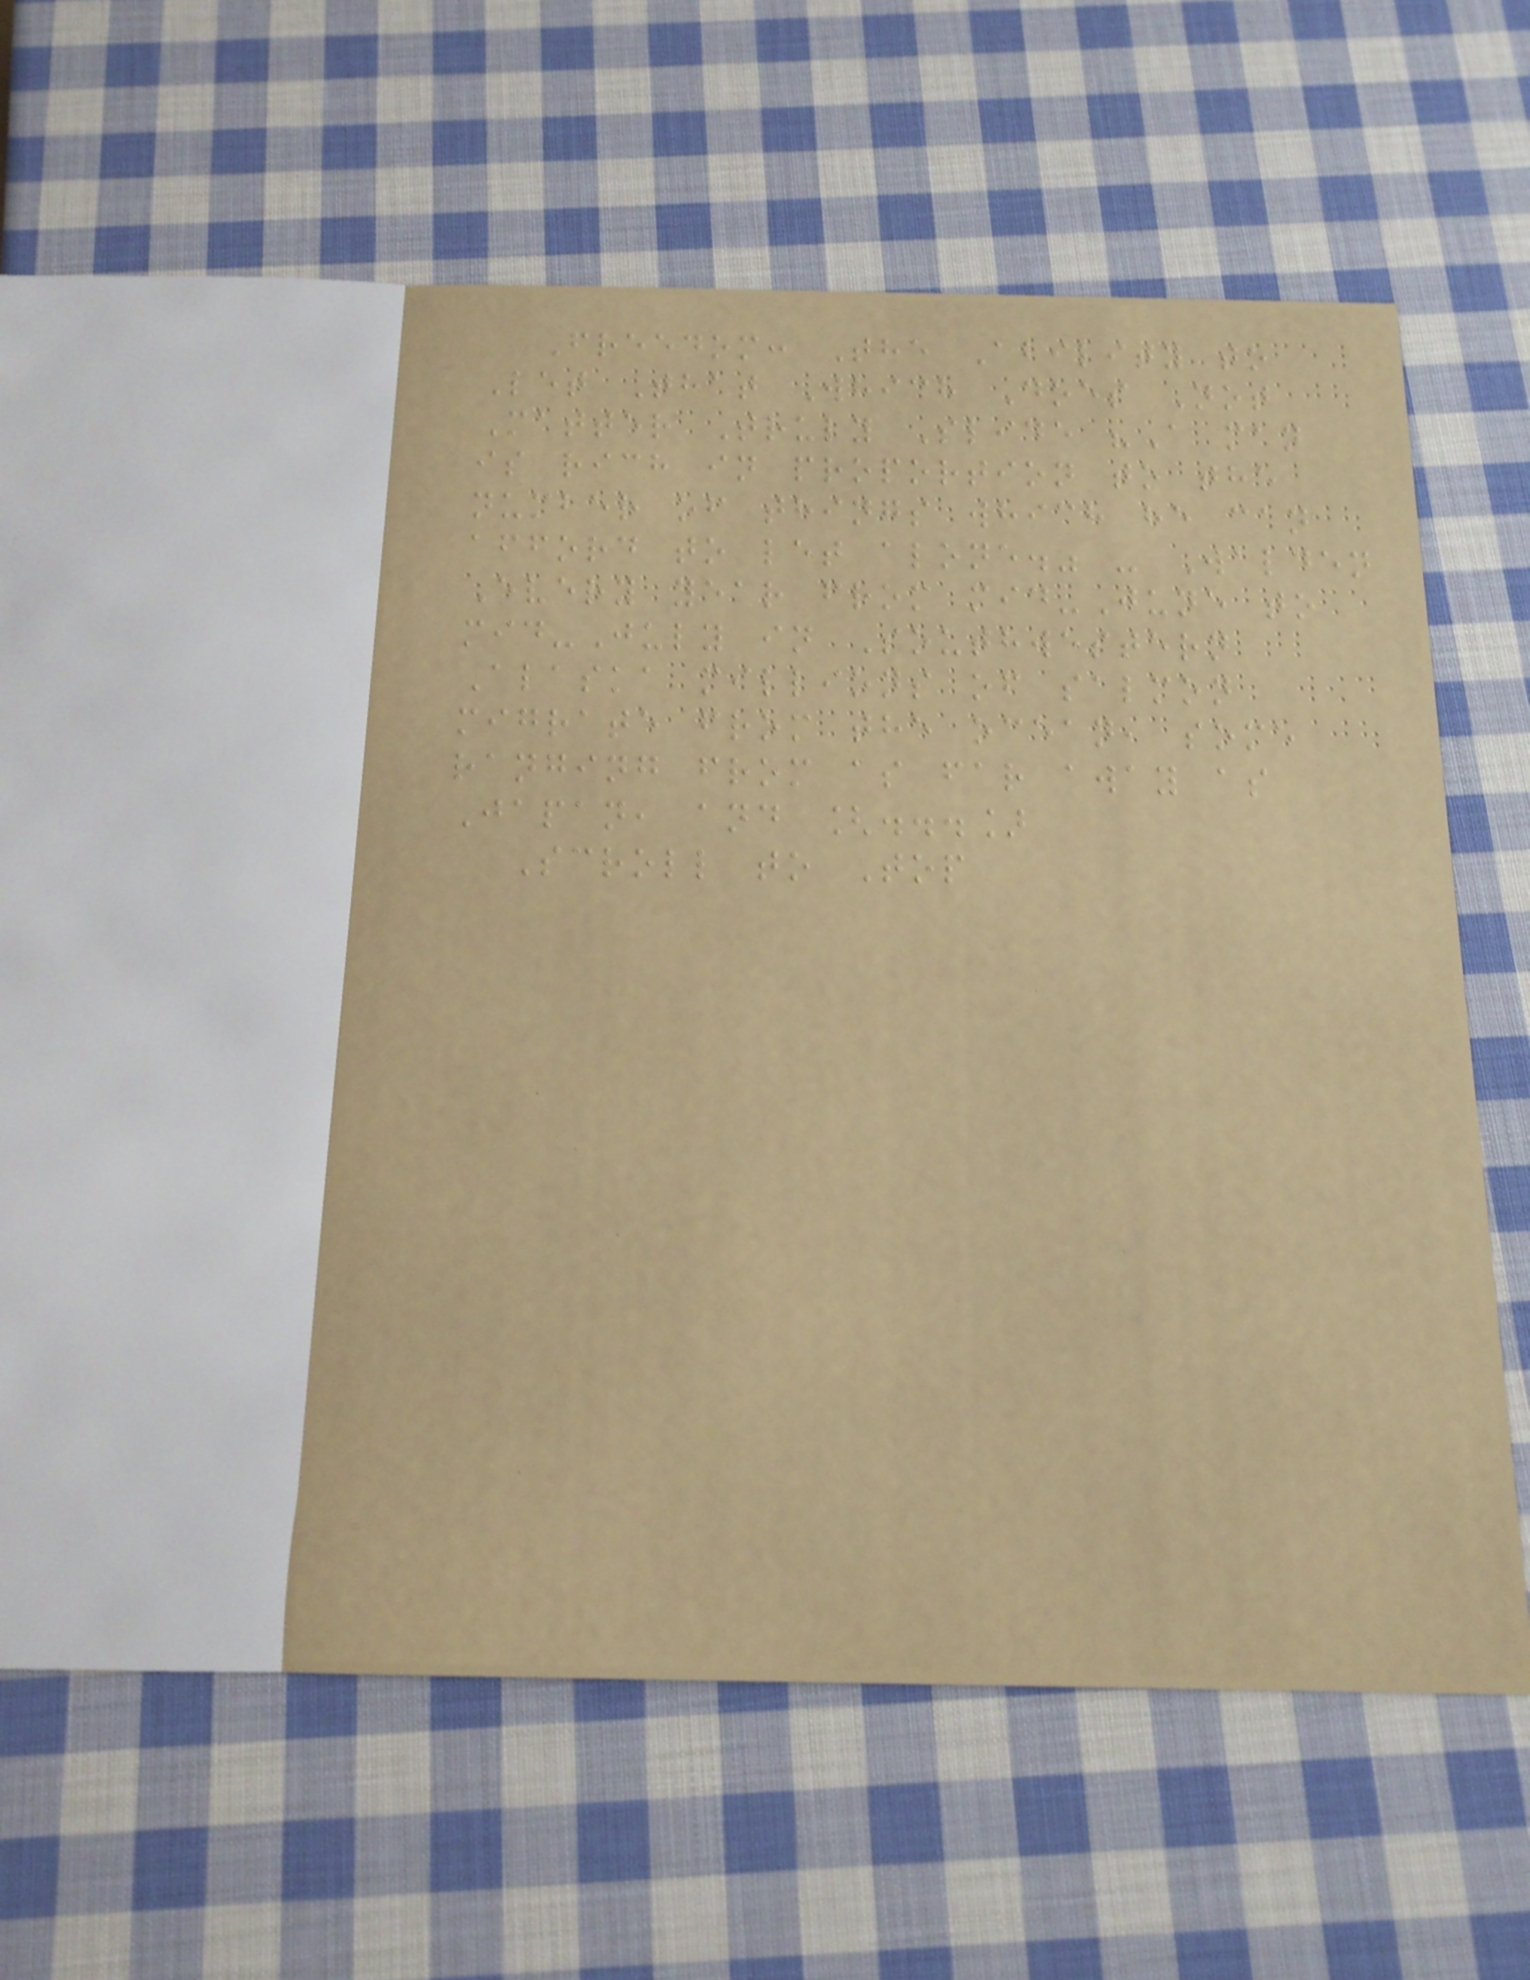Freedom: The Ability to
Let That Which Does Not
Matter Truly Slide "A man
is rich in proportion to the
number of things which he can
afford to let alone." - Walden
Every year from mid-June to
mid-July in Southwestern
Alaska millions of salmon
migrate from the ocean, some
ranging from as far away as
Japan, and [...]
Scroll to Top
